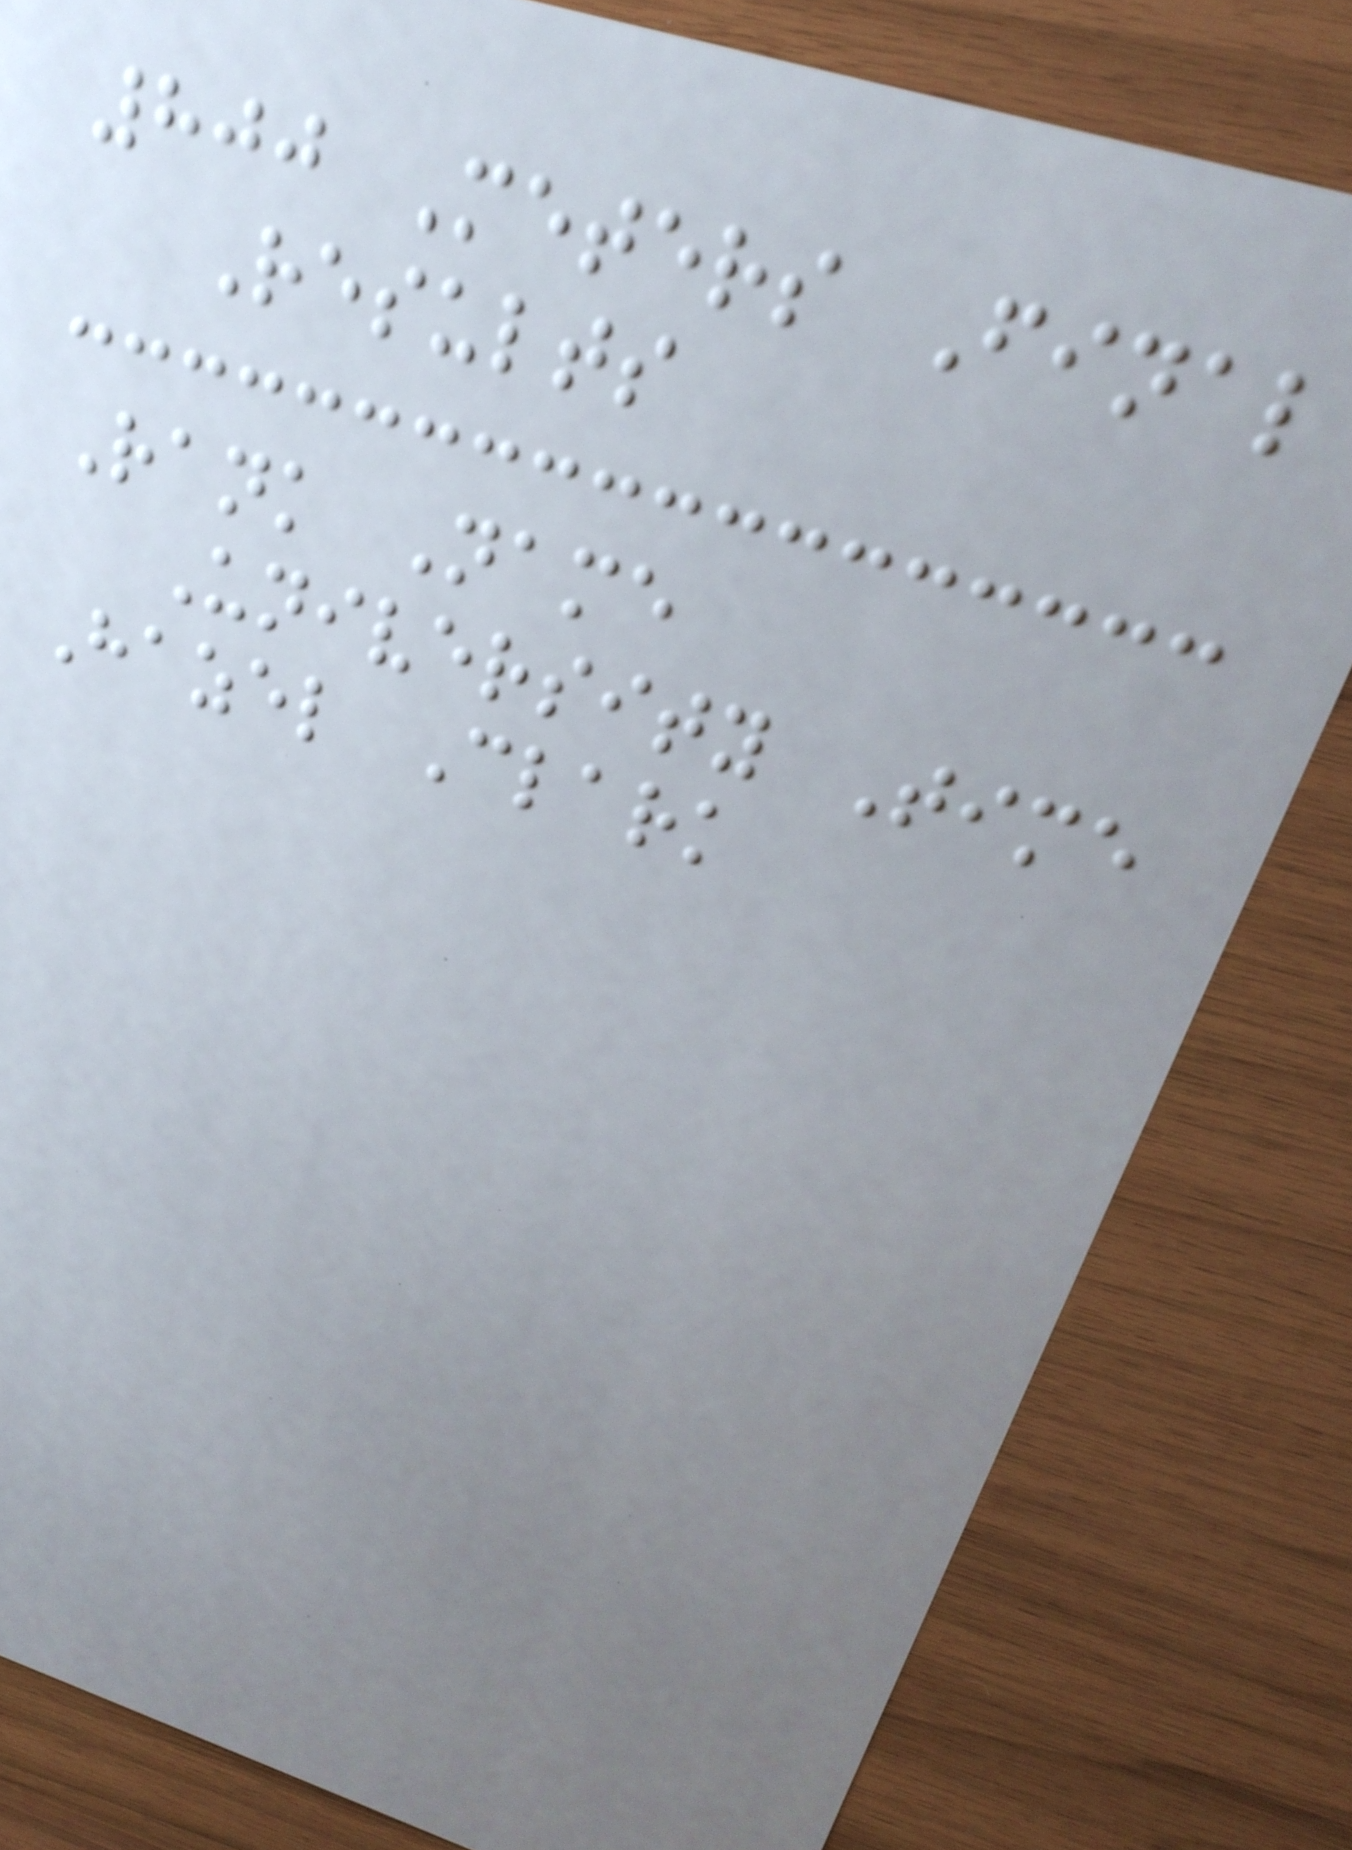800 Meters Final
Results
Rank Name
University Time
Hazel Clark
